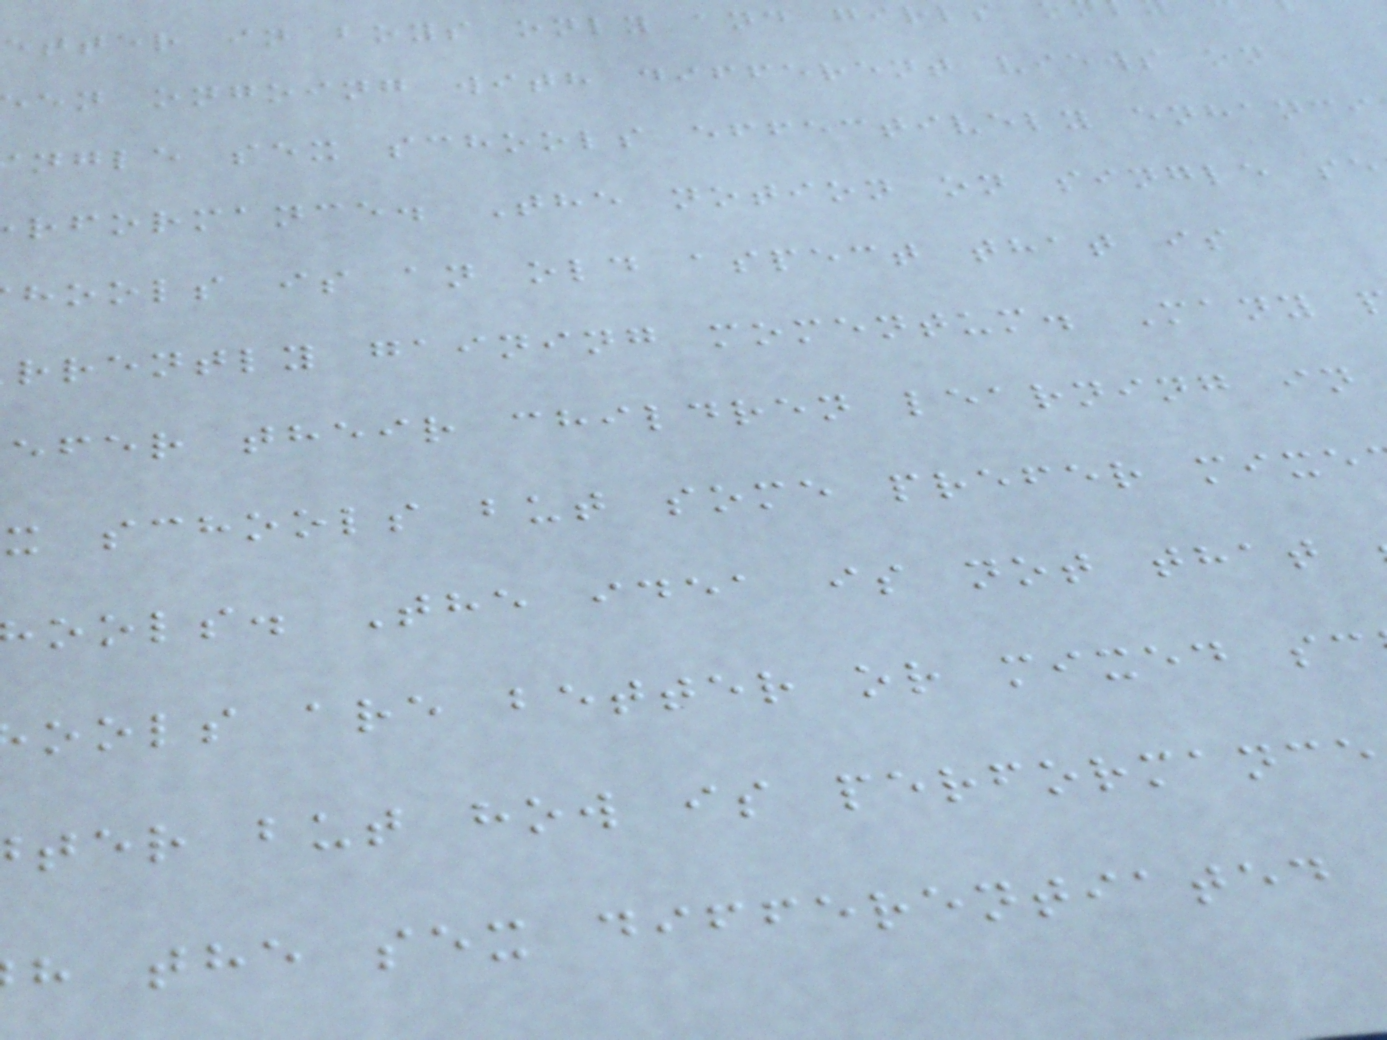etter in boys only and girls
en ongoing with different views on
ngle sex schools effectively enhanci
rformance. The notion on single se
hools is an old aspect that is
rrently gaining momentum. Many
efer their children learning in
x schools but some prefer mixe
ools. The idea is not that
ools are better or mixed sc
ter but how is performance
h the sex differentiated
